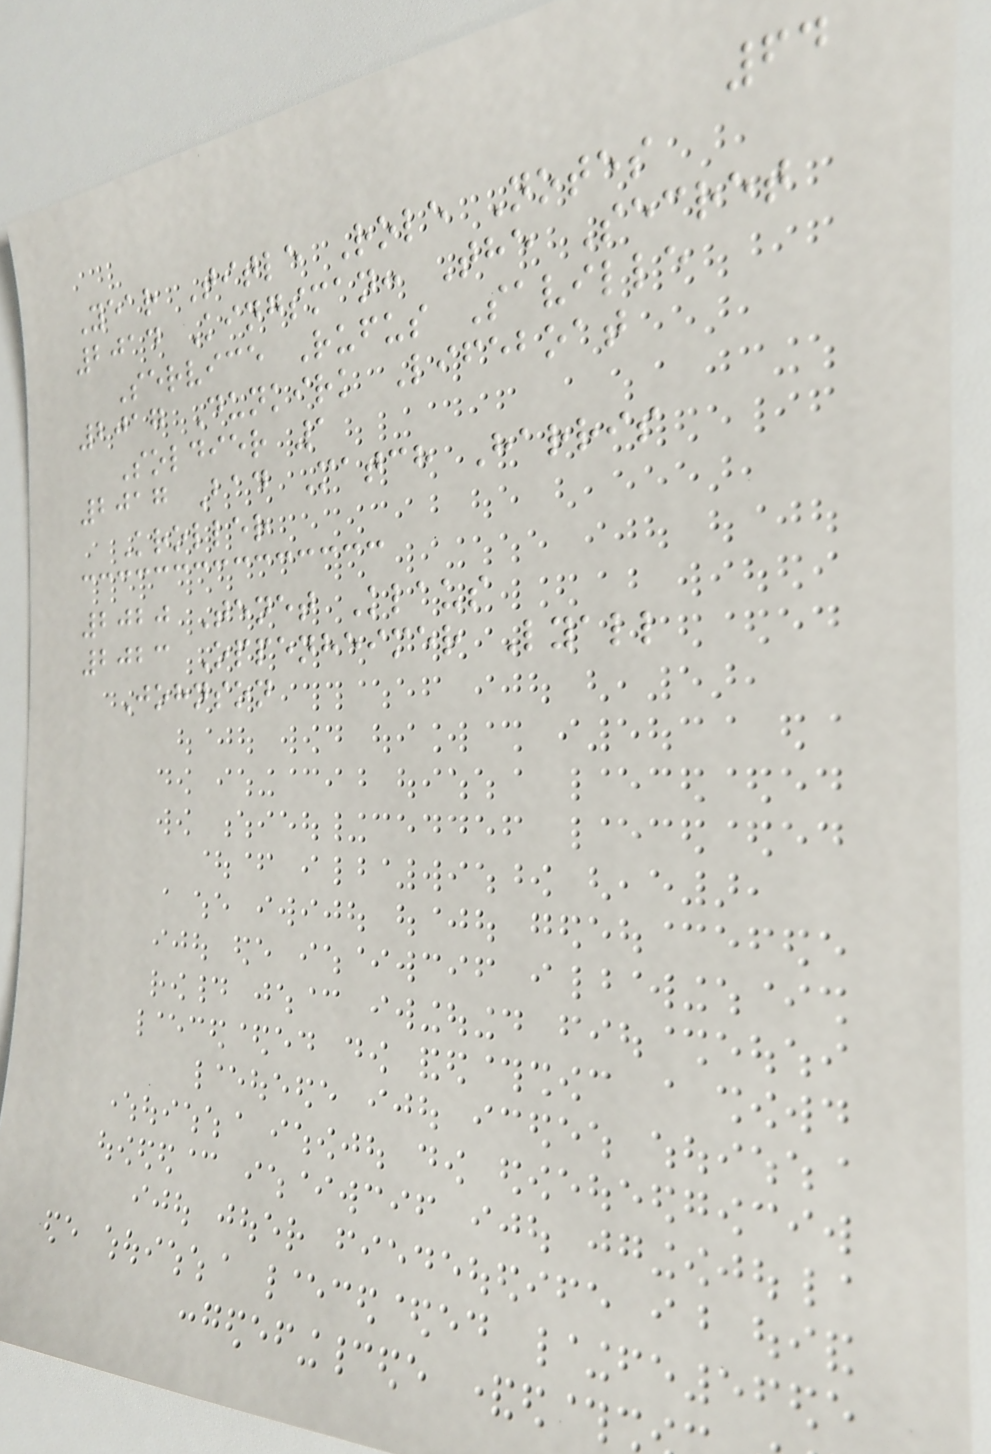64
Year Title Role Notes
2014 Kingsman: The Secret
Service Rufus Saville
2017 Dunkirk Lifeboat
Soldier 1
2017 Bad Match Harris
Kroller
2020 Tenet Klaus
2023 Oppenheimer Lyall
Johnson
